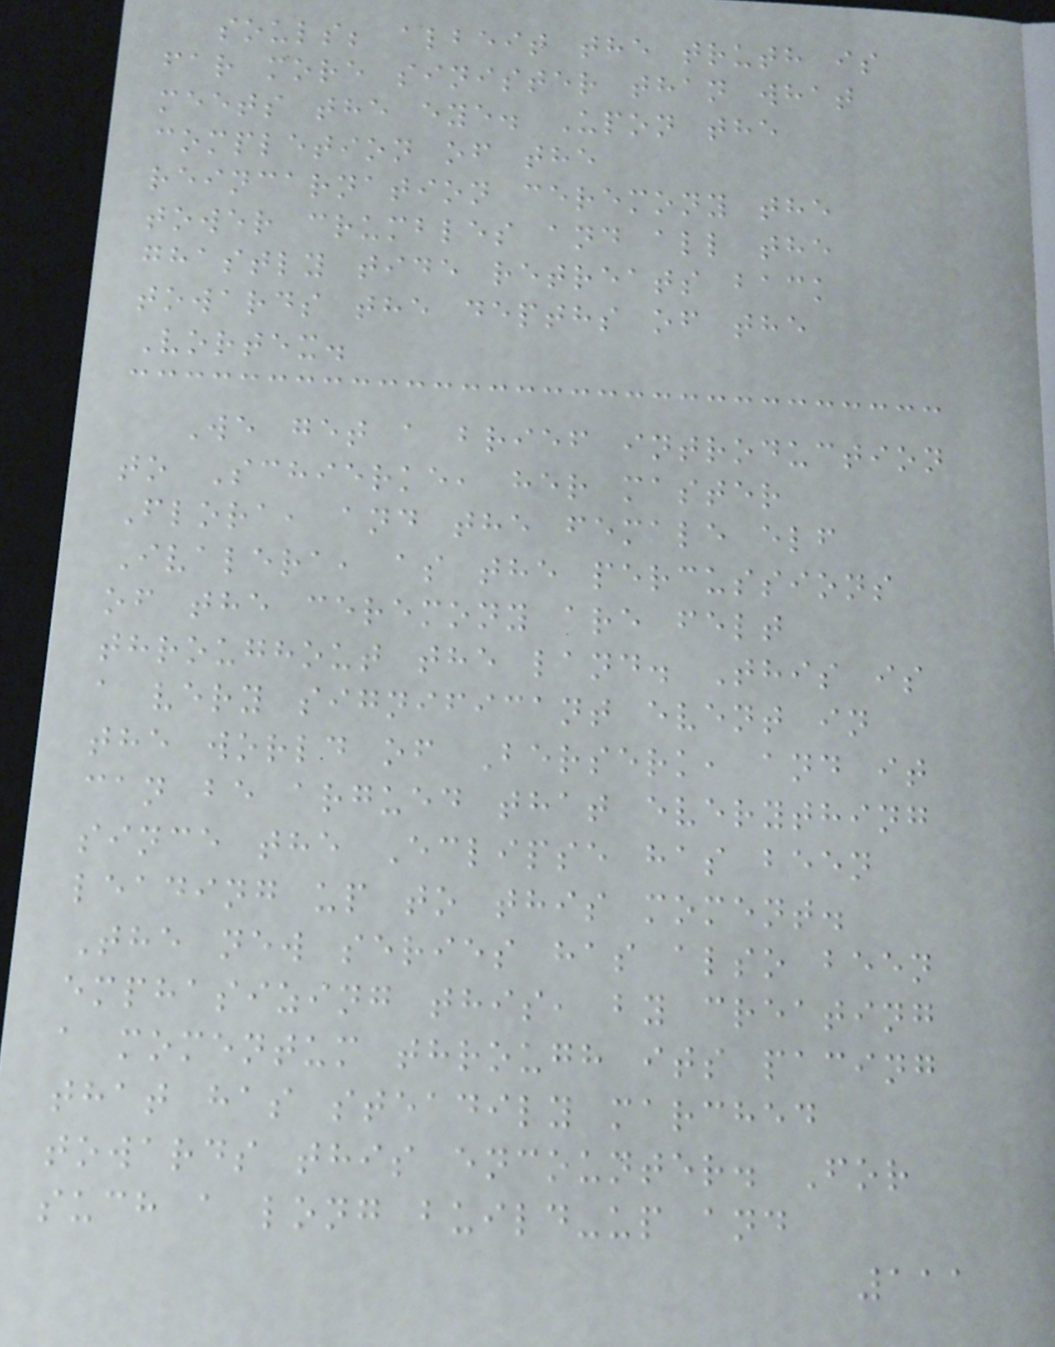souls; albeit the truth is
far more sinister than what
meets the eye. Upon the
completion of the
reincarnation ceremony the
tower crumbles and all the
ghastly tide retreats back
towards the depths of the
Vortex.
We get a brief introduction
to Schierke, her master
Flora, and the female elf
Ivalera, as the percussions
of the ceremony are felt
throughout the land. This is
a very significant event in
the world of Berserk, and it
can be argued that everything
since the Eclipse has been
leading up to this moment.
The new series has also been
emphasizing this, by creating
a momentum through its pacing
that has steadily marched
towards this encounter. For
such a long build-up and
111
